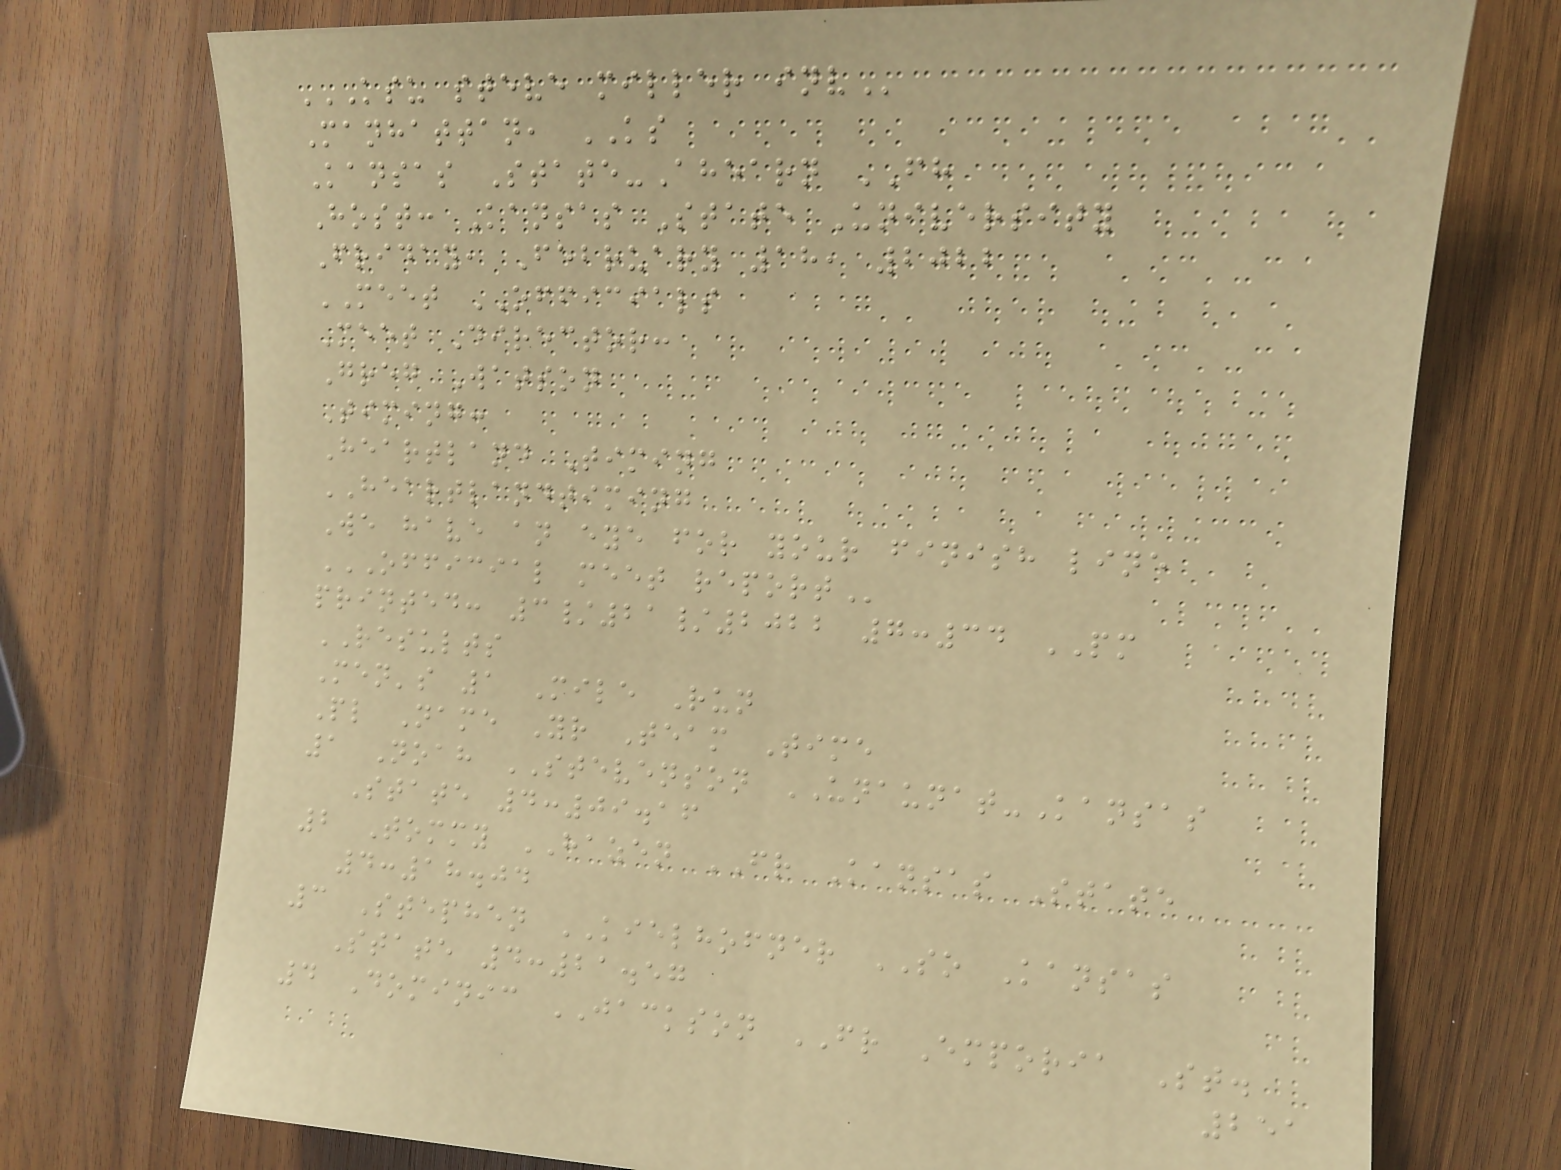KSU STEVE MILLER INV
Manhattan, KS
Kansas State-Ahearn FH
Host: Kansas State University
Friday, February 18, 2022
MEET OFFICIALS
Meet Director:
Greg Watson
Timing:
Heartland Timing
HEARTLANDTIMING
We have an eye for your finish line
OFFICIAL MEET REPORT
printed: 3/21/2022 7:34 PM
RESULTS
Men's 1 Mile Run
Pl Name Yr Team Time
1 Noah STEVENSON UNAUNAT-Kansas
State 4:09.16
2 Tommy HAZEN FR Kansas State
4:18.04
3 Stephen KIELHOFNER SO Kansas
State 4:21.57
4 Dominic JACKSON FR Emporia St.
251
